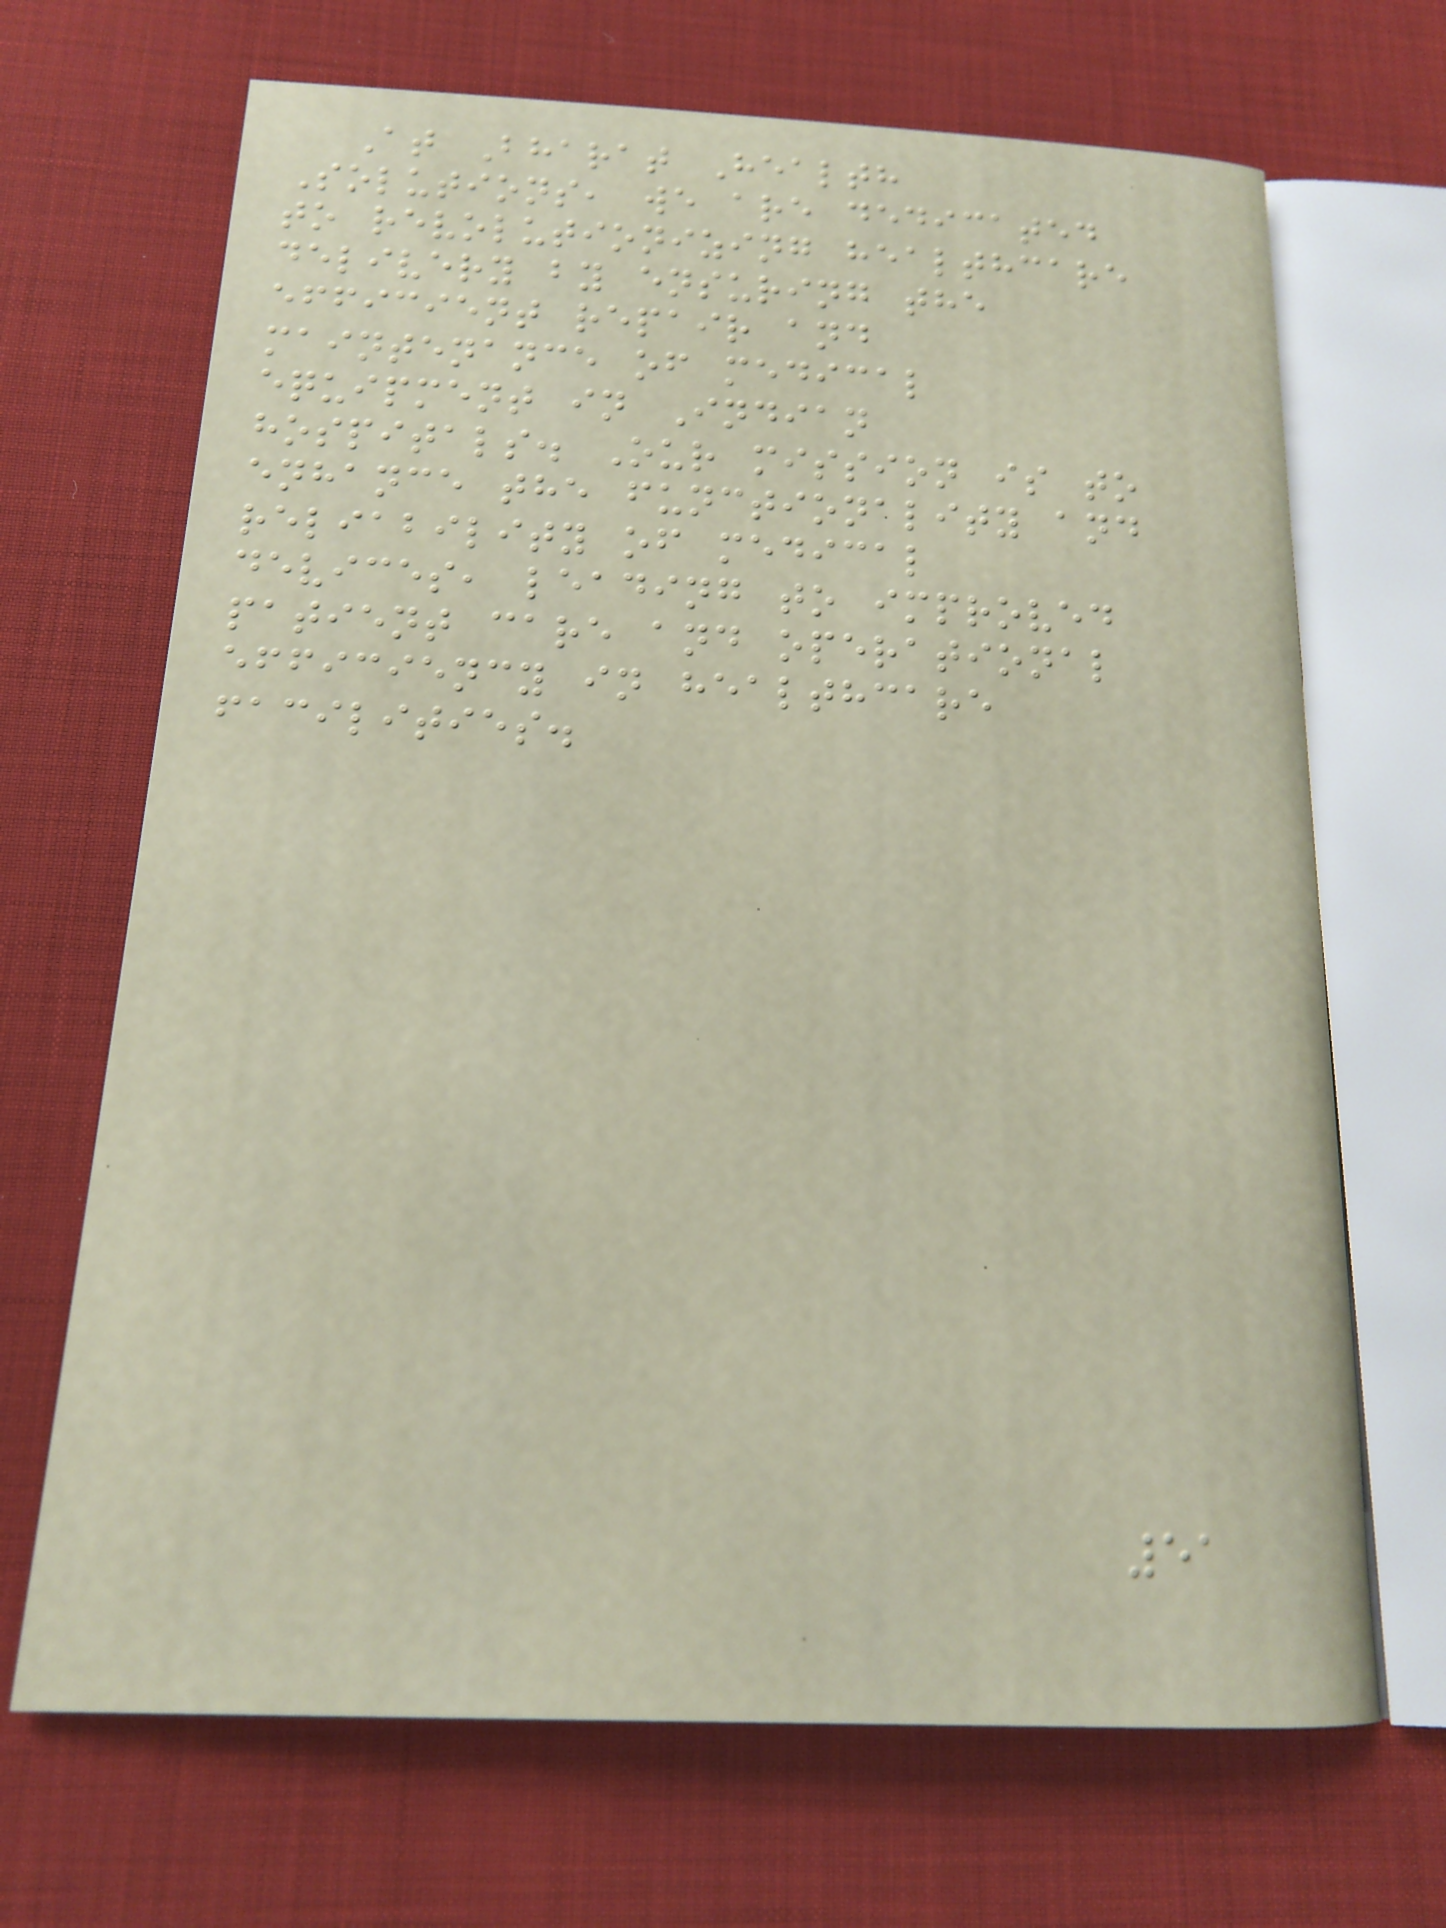At Bharat Health
Solutions, we are dedicated
to revolutionizing healthcare
delivery by ensuring the
efficient repair and
maintenance of medical
equipment in Indian
hospitals. Our mission is to
enhance the functionality and
reliability of medical
devices, leading to improved
patient care and operational
efficiency in healthcare
facilities.
51
